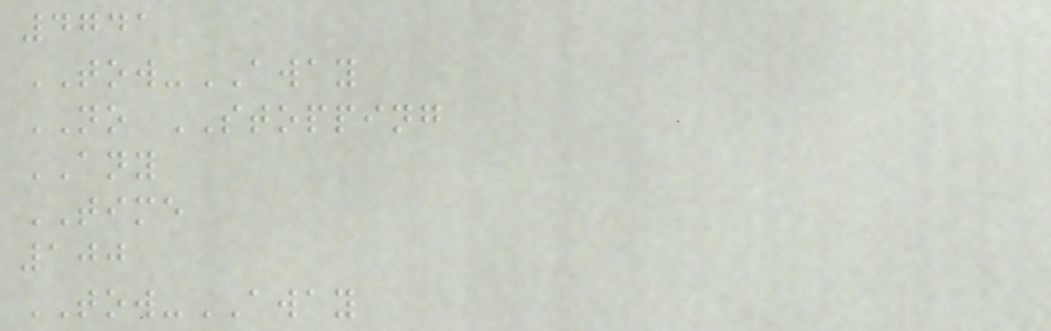4741
TOW-AWAY
NO STOPPING
ANY
TIME
100
TOW-AWAY
